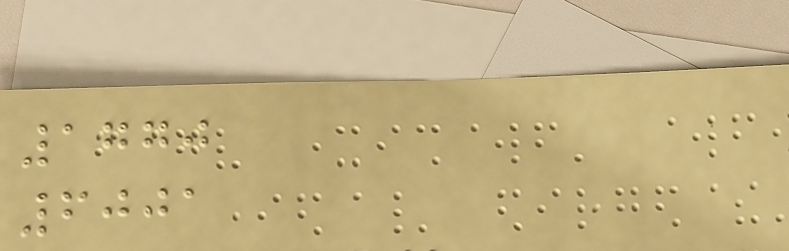1770
6001
